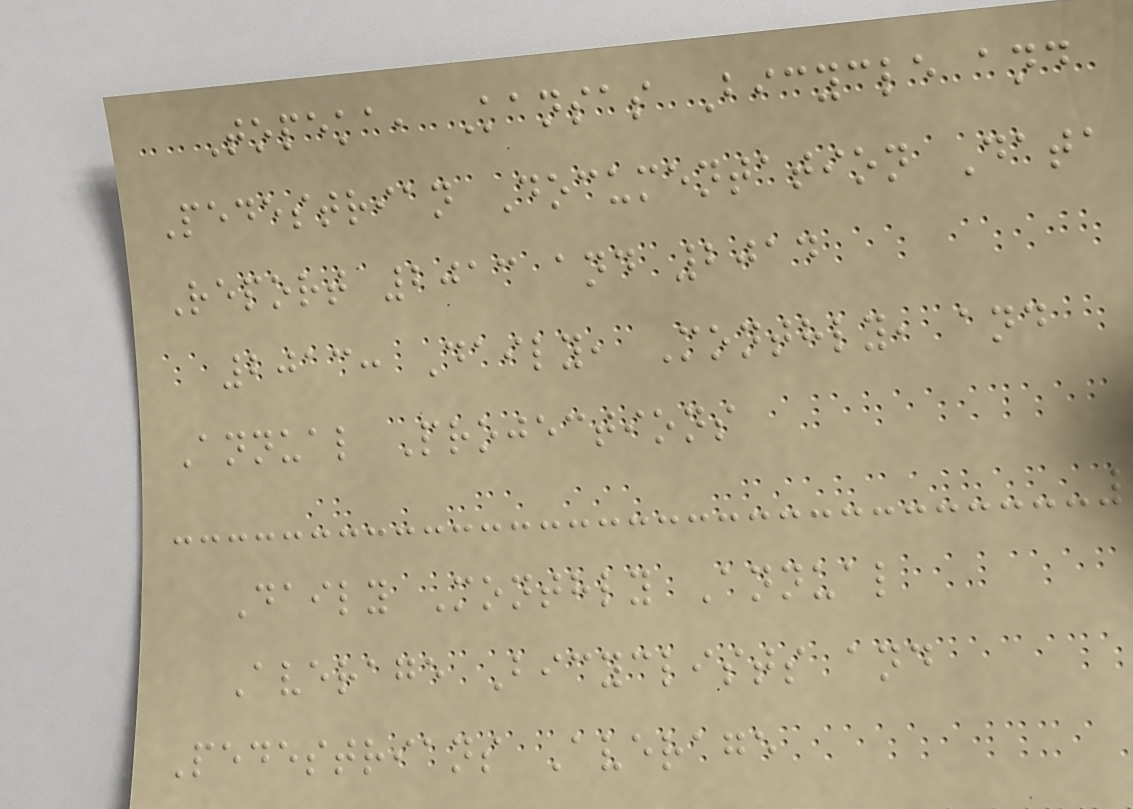Topeka, Kansas Bicycle and
Pedestrian Documentation Data
Report 2013 and 2014
2013: Daily, Monthly, and
Annual Projections
Daily Monthly Annual
Average Bicyclists and
Pedestrians Average
